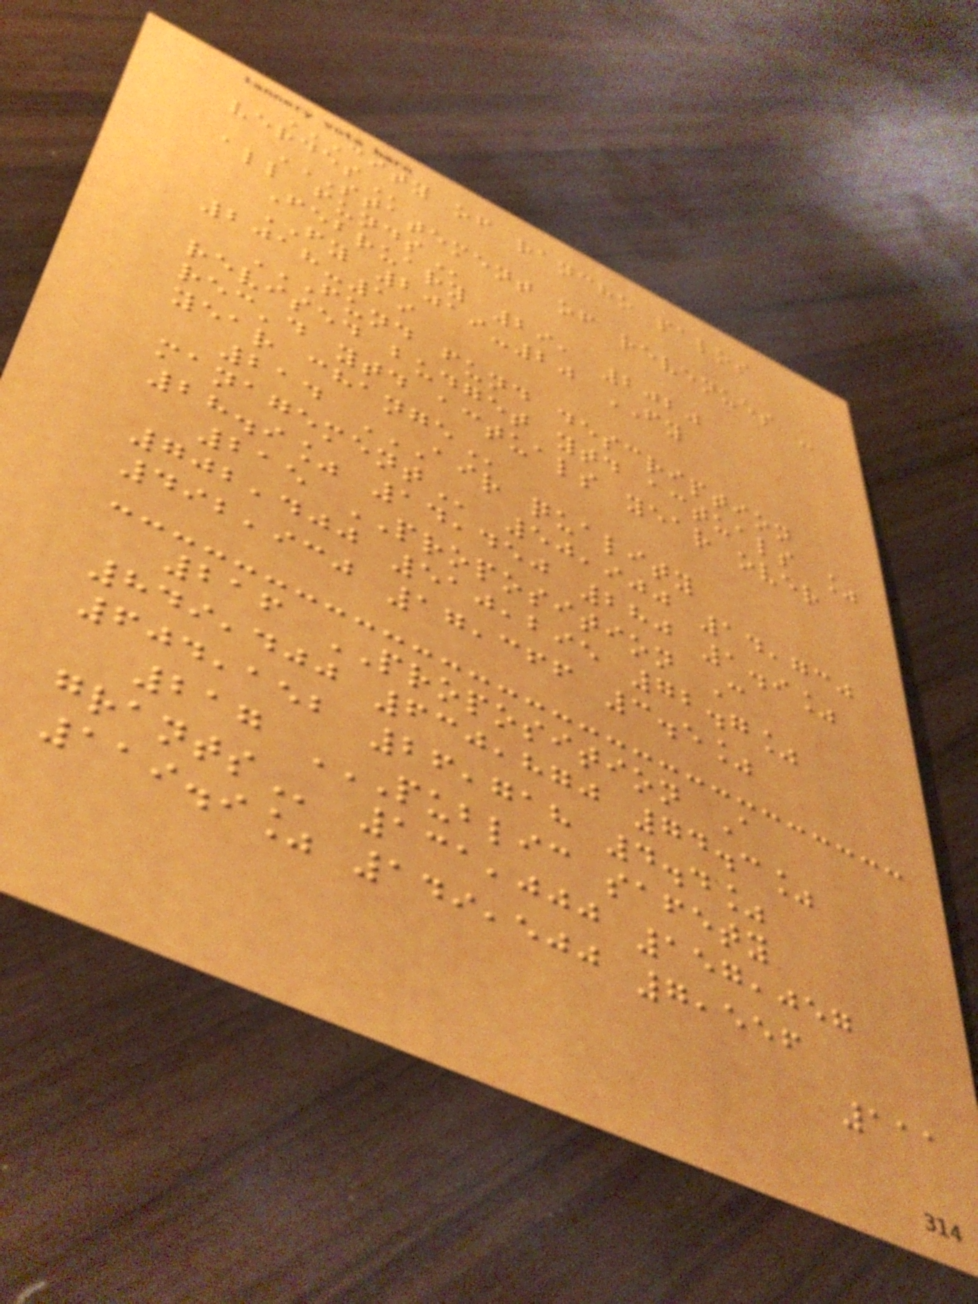CITY OF RANCHO PALOS
VERDES
STATEMENT OF REVENUES -
ALL FUNDS
February 29, 2020
FY 2019-20 FY
2018-19
FUND FUND DESCRIPTION
REVISED BUDGET YTD ACTUALS %
REC'D YTD ACTUALS YEAR OVER
YEAR CHANGE
214 AIR QUALITY
MANAGEMENT 50,900 14,730
28.9% 14,450 280 1.9%
215 PROPOSITION C
702,400 510,295 72.7%
492,930 17,366 3.5%
216 PROPOSITION A
849,400 630,870 74.3%
604,152 26,718 4.4%
217 PUBLIC SAFETY
GRANTS 131,000 157,057
119.9% 149,500 7,556
111
